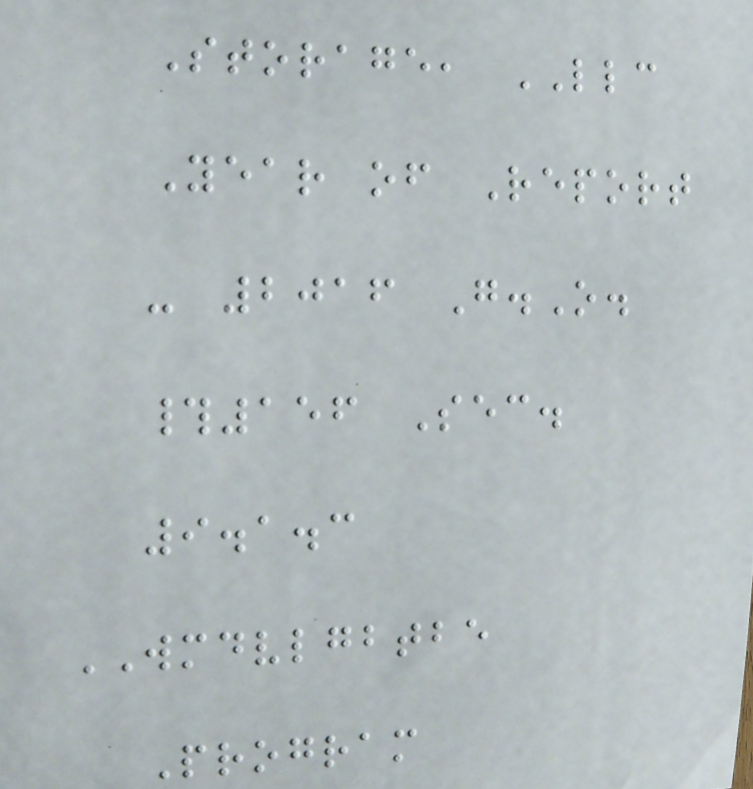Storage, LLC
Year of Report
- 2016 G.O.
#156 Sec.
9.1.3
WMDVLGBTBE
Program
